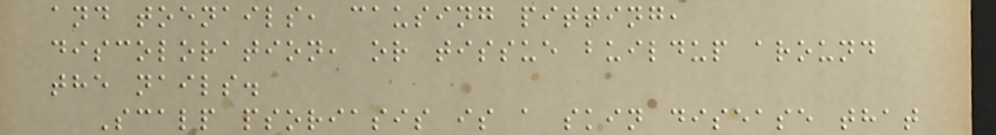and toenails, causing pitting,
discoloration, or tissue buildup around
the nails.
Scalp psoriasis is a skin disease that
